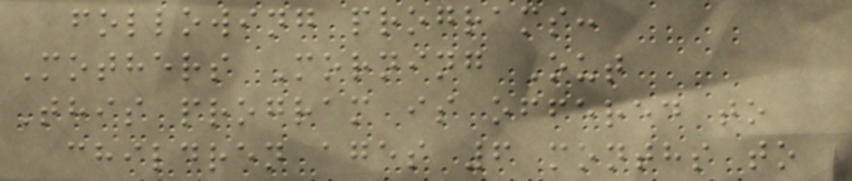following programs:
Mothers Morning Out
This program is offered to
children ages 6 months to
